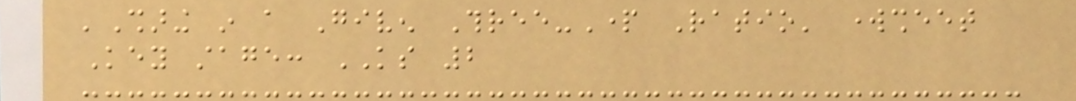'Sharing in a Given Three-Part Ratio' worksheet
Key stage: KS 2
